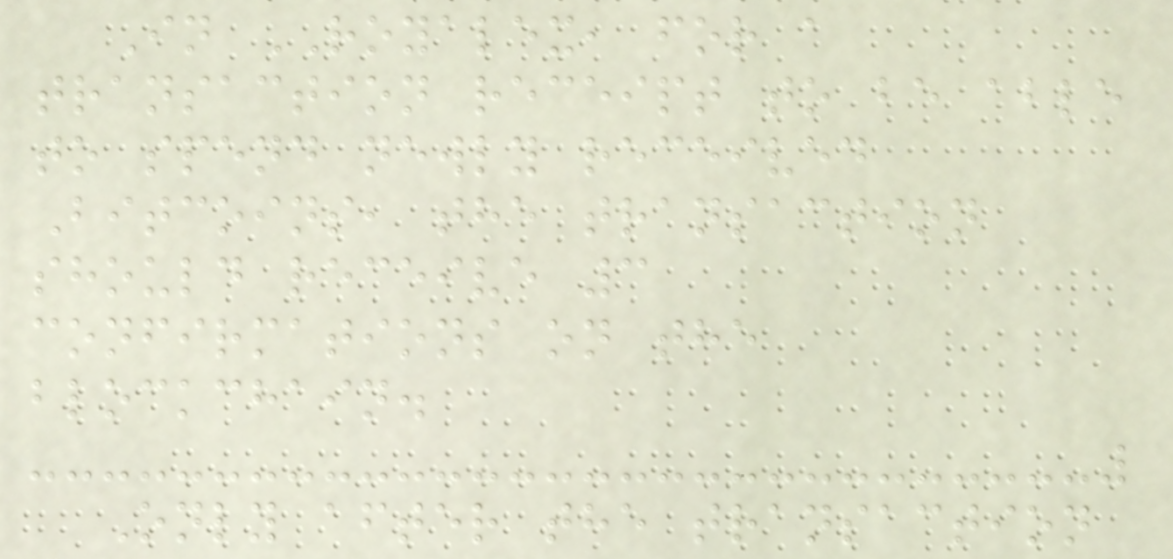In ROYALEX, for a
transaction receipt to be able
to spend newly received
Bitcoins, the transaction
should receive 3
confirmations on the
blockchain.
Only after the transaction
